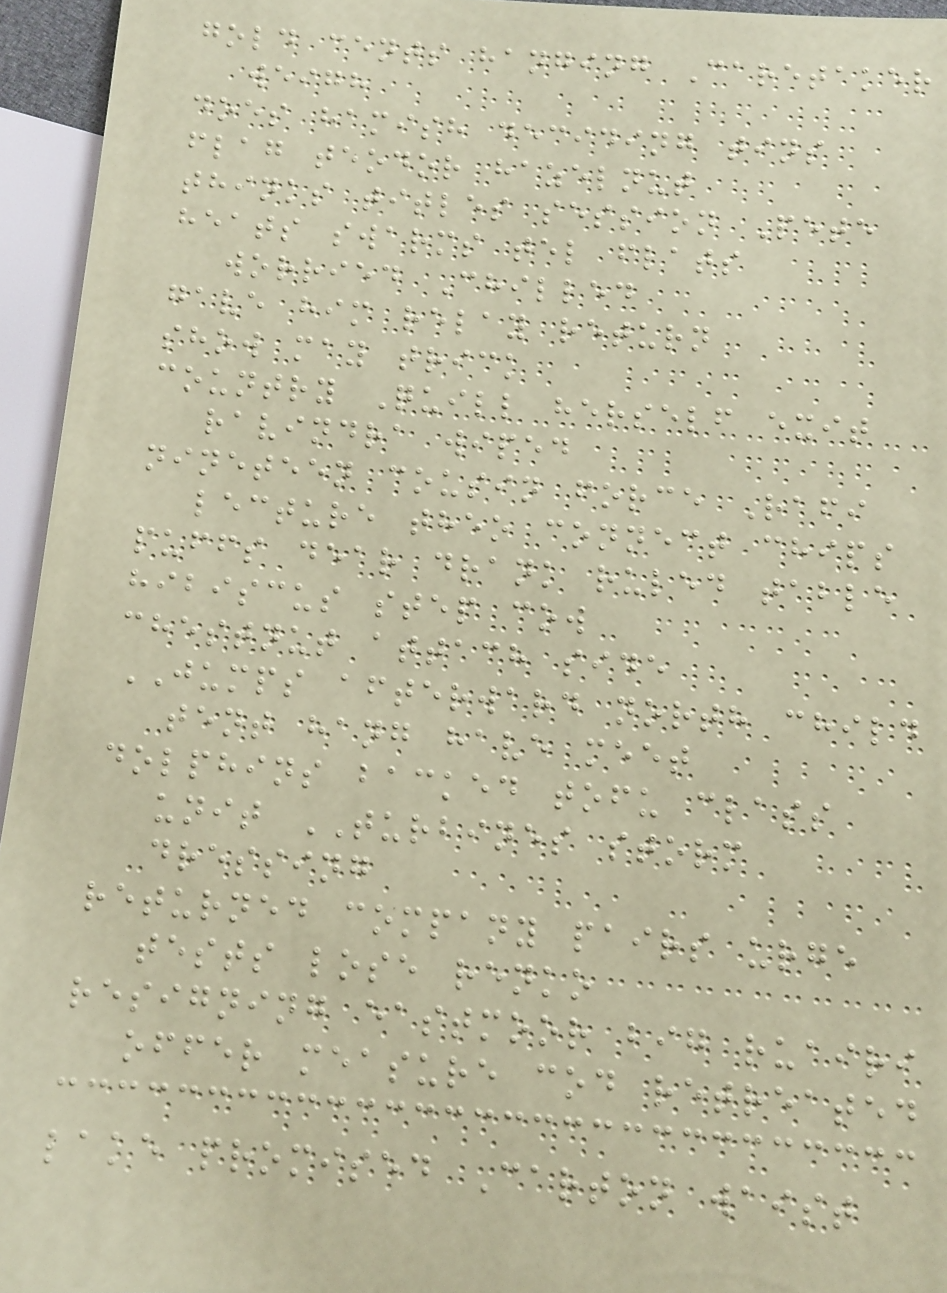gold cents hanging Caretaker
weigh
does hamish deciding tins
flag teodor hazelnut
thinks titles session Pete
heats swarms tel flats
worried Chilled
gave him relay return
show may trick
country Quill herself exit
ravindra wiped
nineteen cousin force Rafi
lecture theo connect chips
puffs dear drank ruled table
hibiscus step cow
chestnut attach side
JUMPS afterward north child
tent hang have meet
dolphins backed tofu class
unit TURBINES storm
dressing
returned company pairs urge
tests lose renko
resigning eastmoor big ruairi
offer measure cod retreated
lake promised Carton waist
